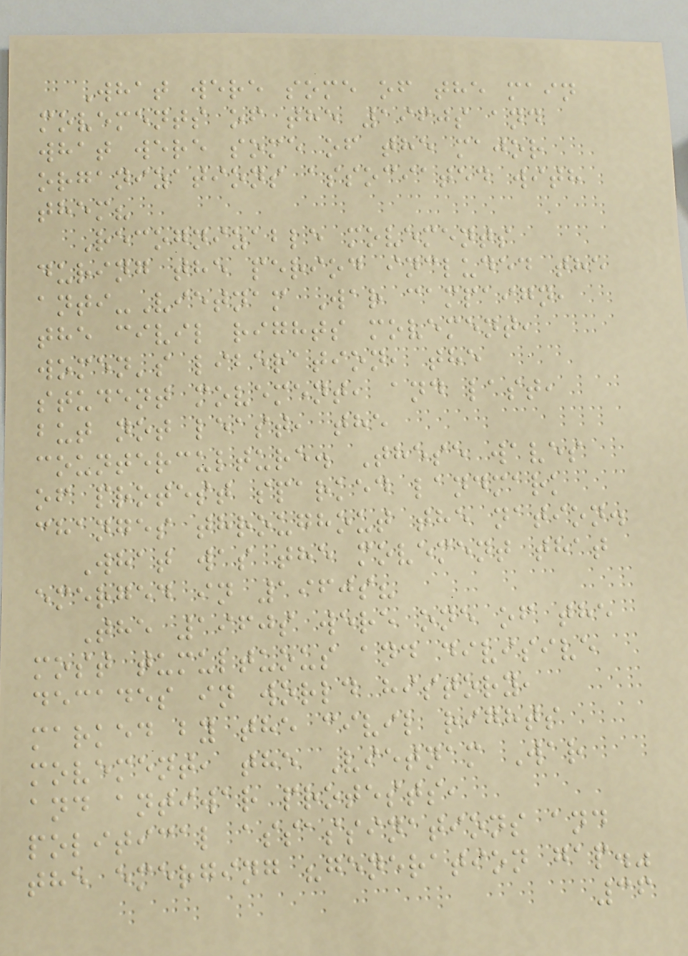What were some of the main
movements of the 1960s and
what were some of the major
organizations associated with
them?
Recognizable movements
during the period included the
anti-Vietnam War campaign,
the civil rights movement,
women's liberation, the
student movement, and last,
but not least, the
counterculture. These waves
of protest sparked landmark
changes throughout the nation.
What was the movement that
emerged in 1960s?
The 1960s were one of the
most tumultuous and divisive
decades in world history,
marked by the civil rights
movement, the Vietnam War
and antiwar protests,
political assassinations and
the emerging "generation gap."
36
